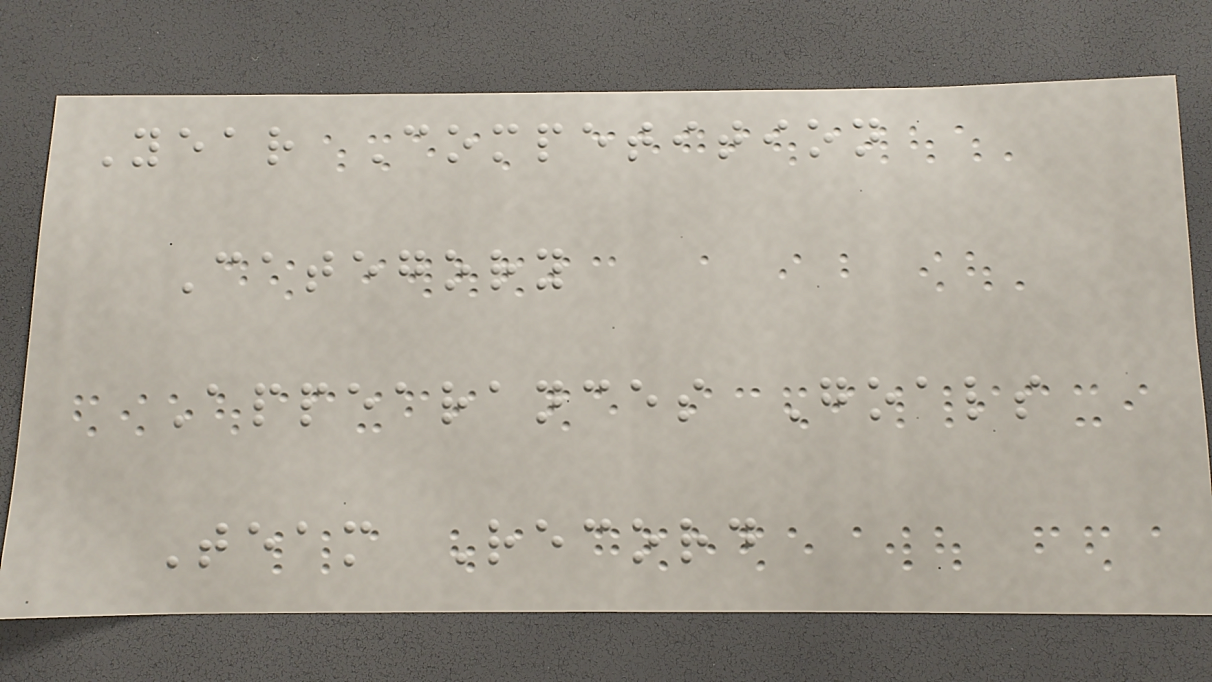Year Competition
Category
Appearances Goals
Team Record
